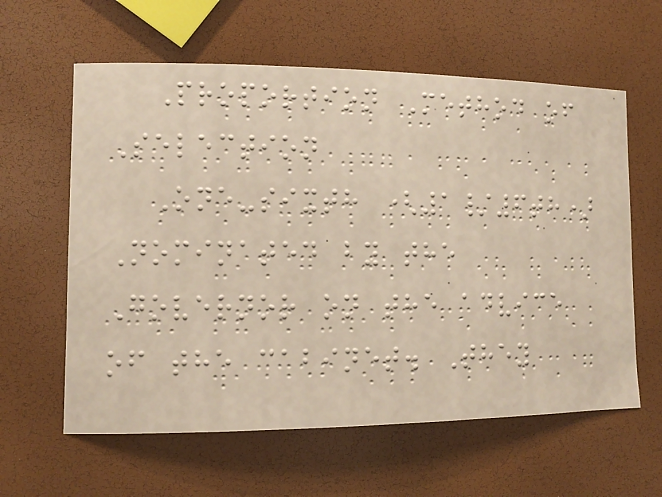Proportion Method of
Selection
One-sixth (1/6th)
Nominated by the
Governor on the advice
of the cabinet. They
